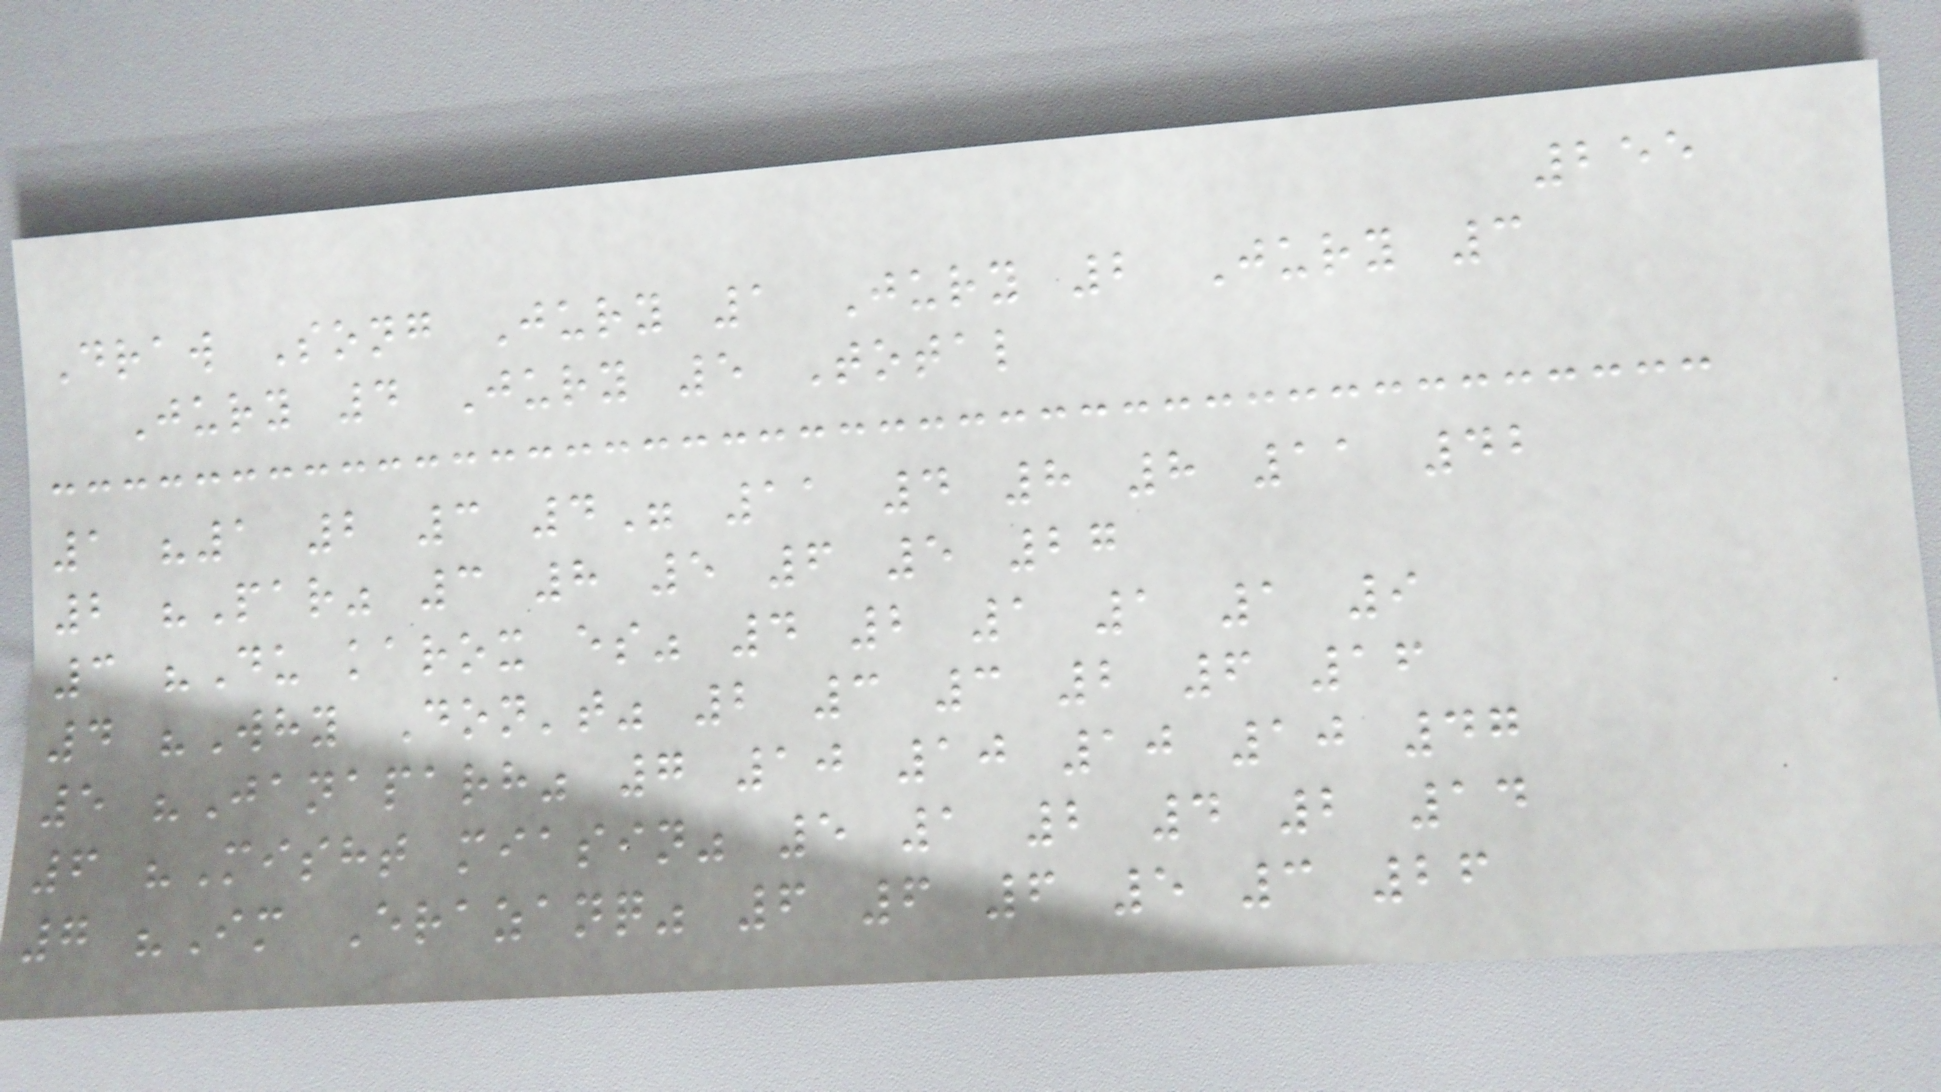255
Draw Song Jury 1 Jury 2 Jury 3
Jury 4 Jury 5 Total
1 "1 2 3 4" 11 4 8 8 11 42
2 "Par" 3 8 5 6 5 27
3 "Du karox es" 4 2 1 1 1 9
4 "Why Don't" 2 3 3 2 6 16
5 "Janaparh" 7 10 10 10 10 47
6 "Misht miasin" 5 1 2 4 2 14
7 "Im Erazanq" 6 6 6 5 3 26
